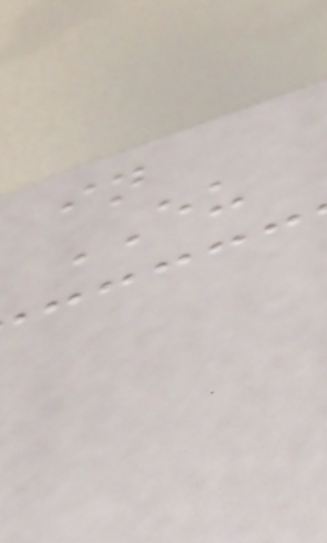in
EU
